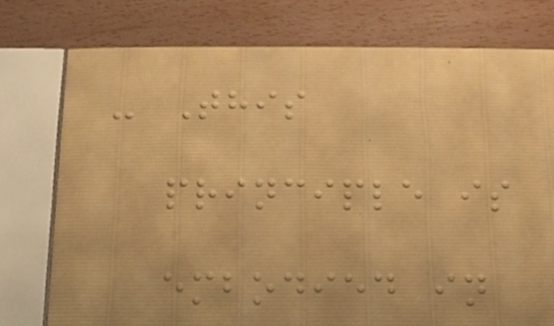- This
principle is
embodied in
